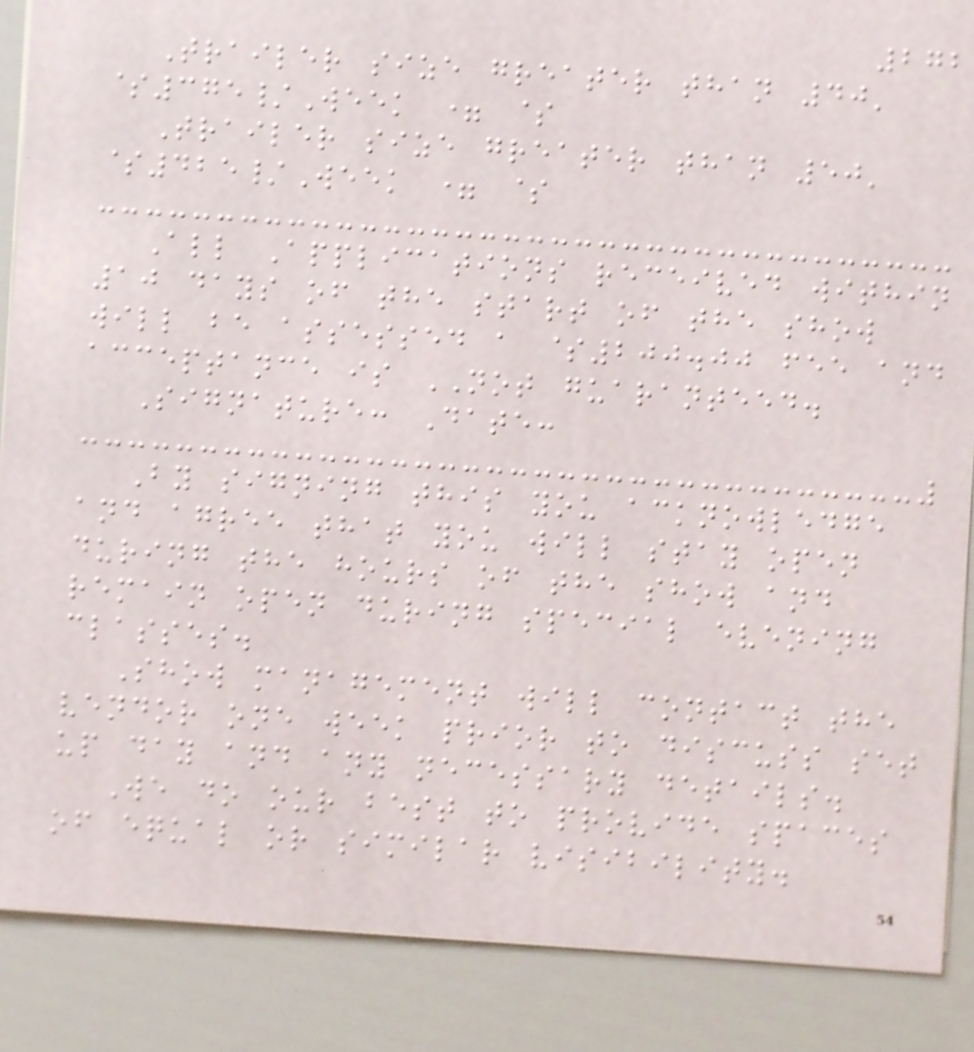272
Trailer size greater than 40'
$375/Week = $
Trailer size greater than 50'
$425/Week = $
All Applications received within
10 days of the start of the show
will be assessed a $200.00 fee and
acceptance is NOT guaranteed.
Signature: Date:
By signing this you acknowledge
and agree that you will stay open
during the hours of the show and
remain open during special evening
classes.
Show management will contact the
vendor one week prior to discuss set
up day and any necessary details.
We do our best to provide spaces
of equal or similar visibility.
